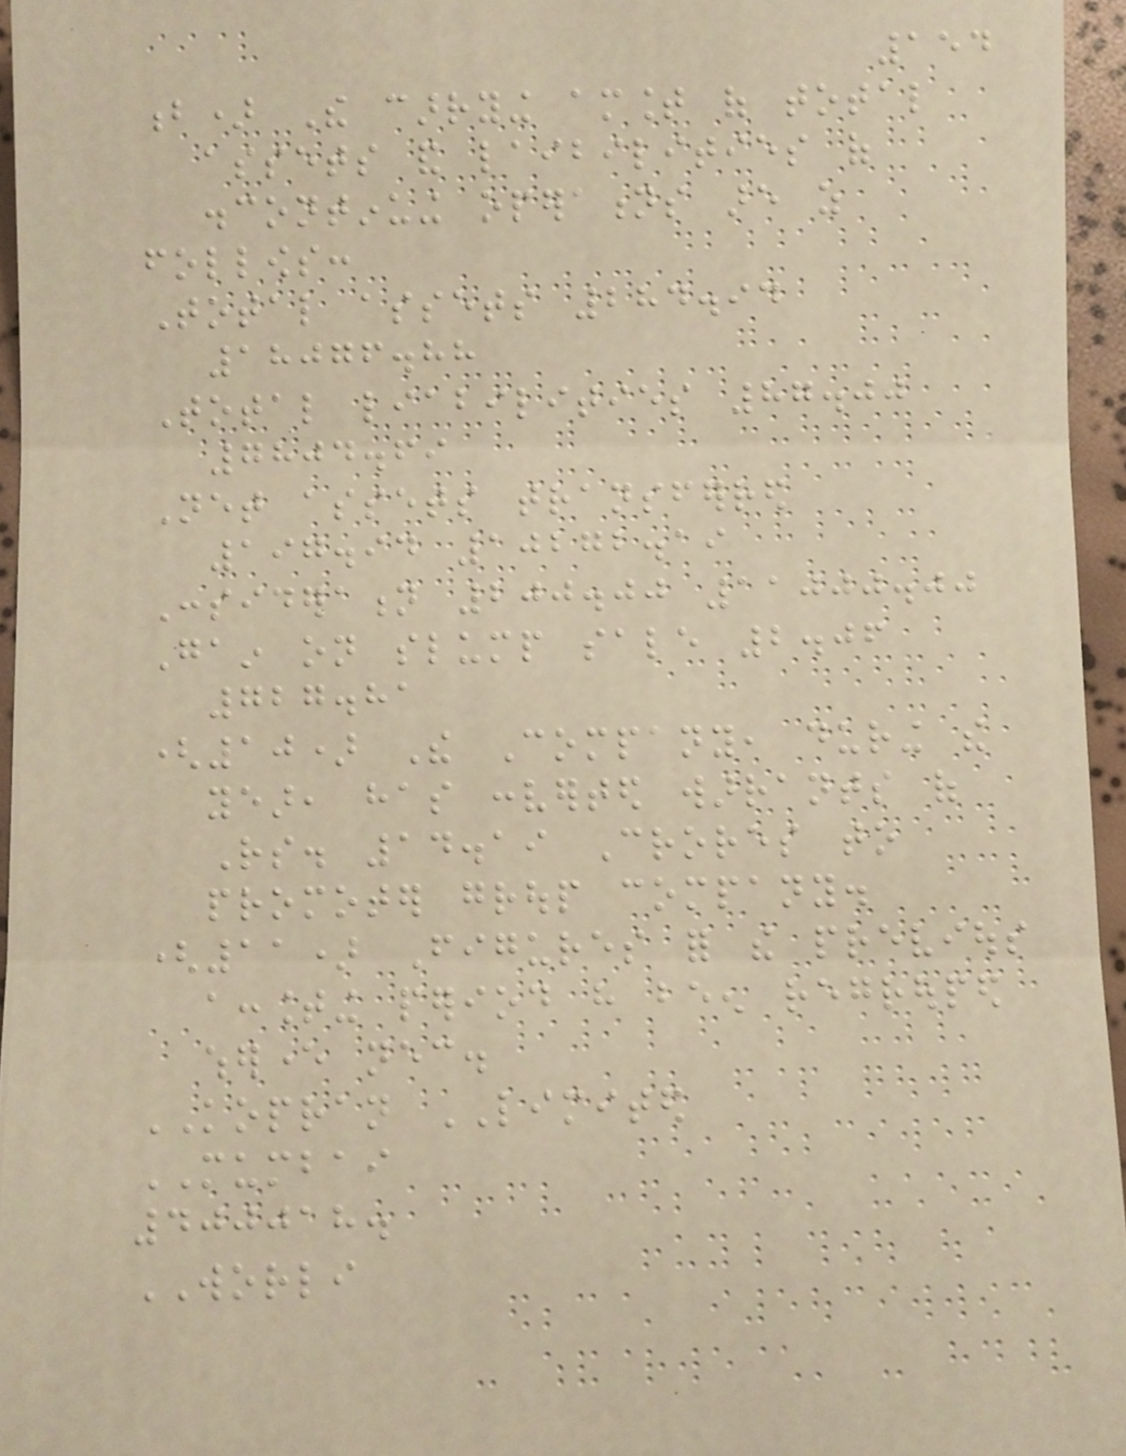154
b) The carrying amount of total
assets and laibilities of
discontinuing operations are as
follows:
Total assets 284.94
18076.88
Total liabilities 87.00
7804.69
Net assets transferred
197.94 10272.19
Consideration 200.00 11000.00
Gain on slump sale 2.06
727.81
(10) The Company, during the
year, has converted warrants of
Rs. 14.19 Crores to
promoter group company.
(11) Figures for the previous
accounting period have been regrouped
wherever necessary.
KOPRAN LIMITED
MUMBAI
400018.
WORLI
